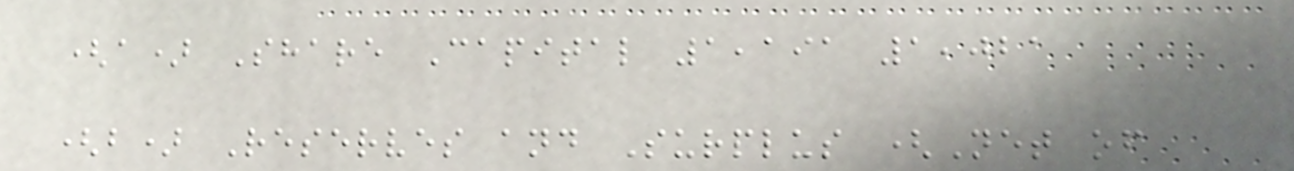(a) Share Capital 1,191 1,021
(b) Reserves and Surplus (Net of
